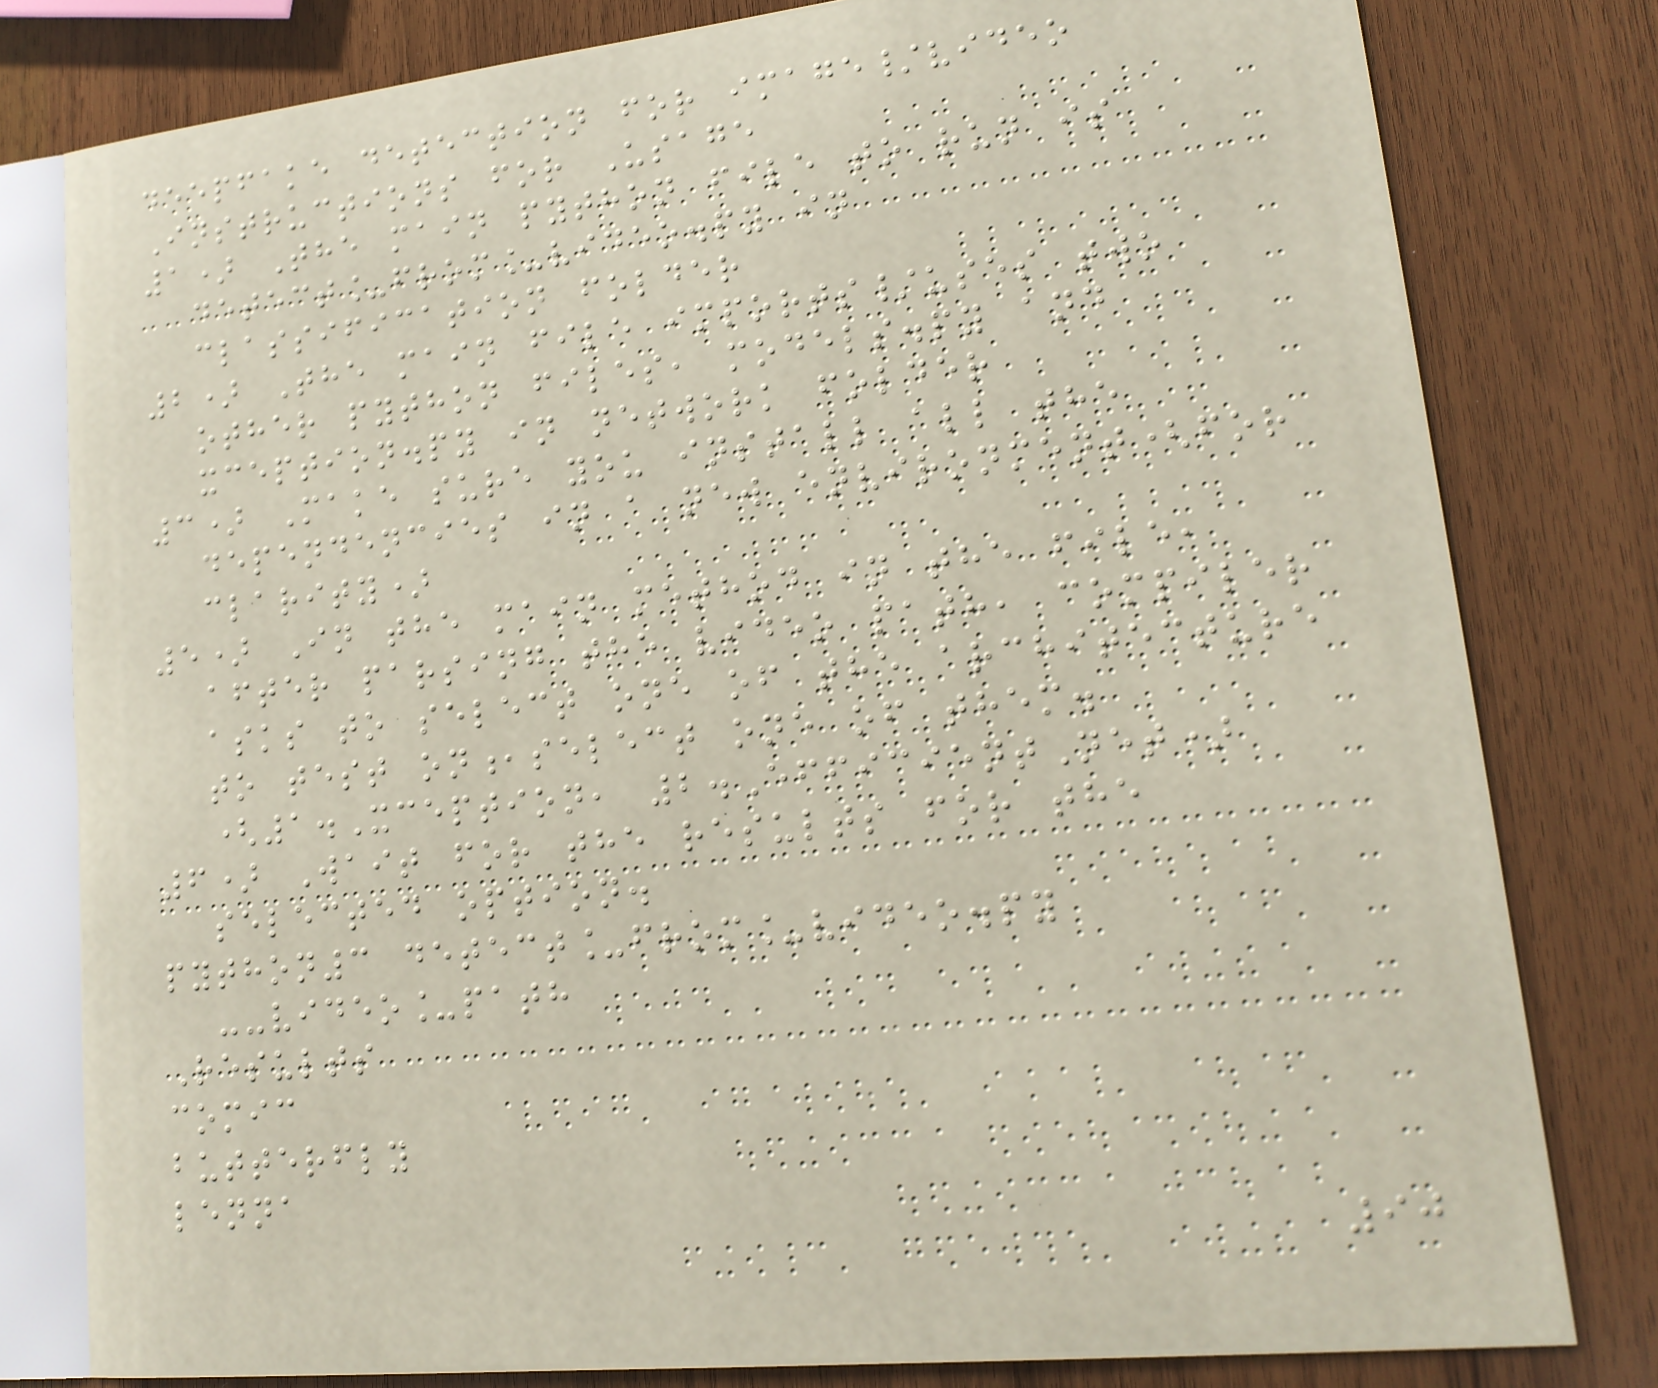deepfake detection for image/video
Instructions for Usage
1) The main python file to run is
detect_from_video.py in
classification folder
2) The main file imports/uses two
other python files, models.py and
xception.py in network folder
3) Make sure you install all the
dependencies in a new environment(for
clarity)
5) In the main method in the file,
after parsing the video path, compiler
asks to select one of the architecture
to test on,select one of them.
(1.Xception, 2.EfficientNet)
6) Wait for the results for the
selected option.
python3 detect_from_video.py
--video_path
Results
comic
butterfly
lenna
90
